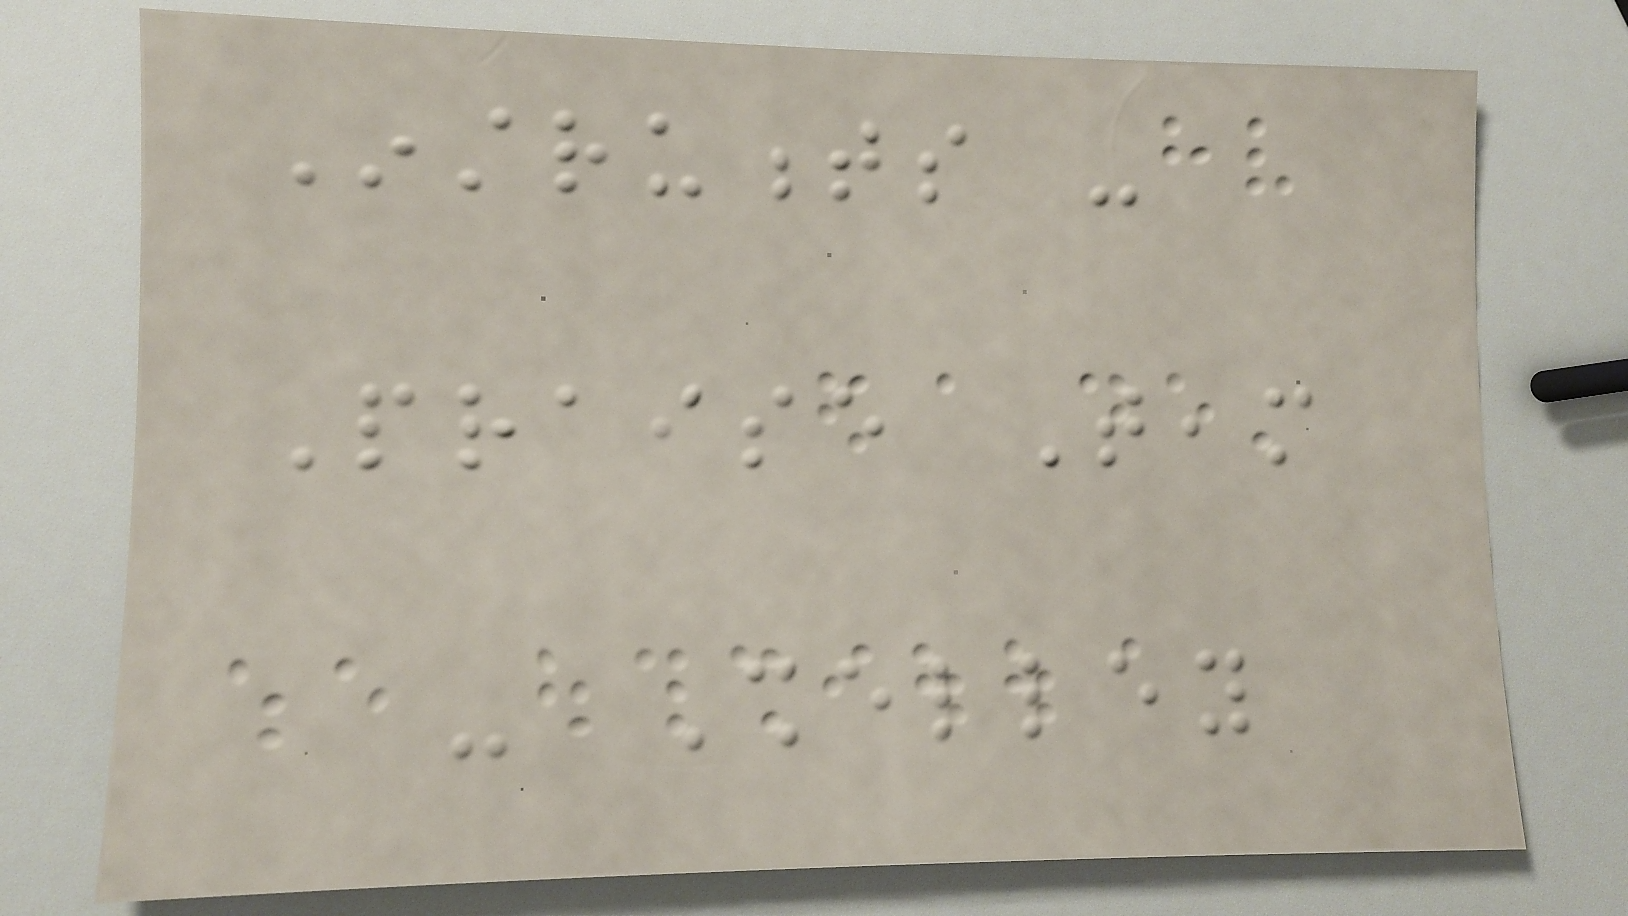Instruments -
Praise Team
- Shelley
